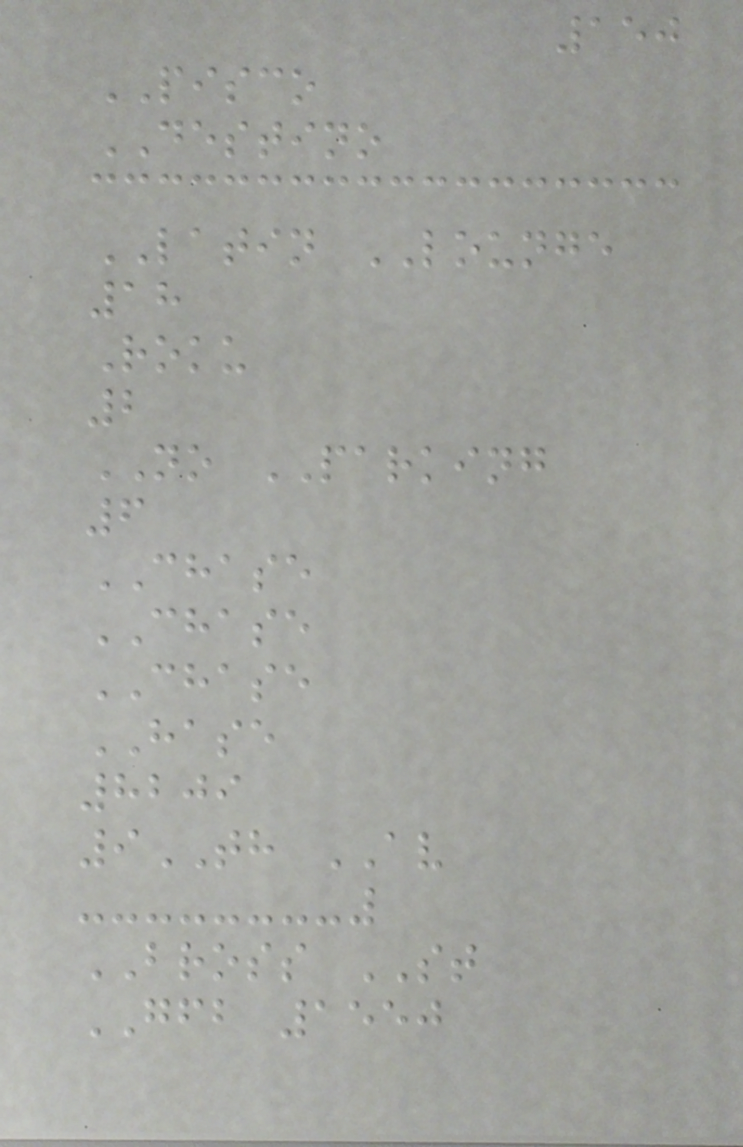150
PISCO
DESTINO
LATIN LOUNGE
18
Roku
2
NO PARKING
6
CHASE
CHASE
CHASE
HASE
8209
9TH AV
BROSS ST
GFB 1550
